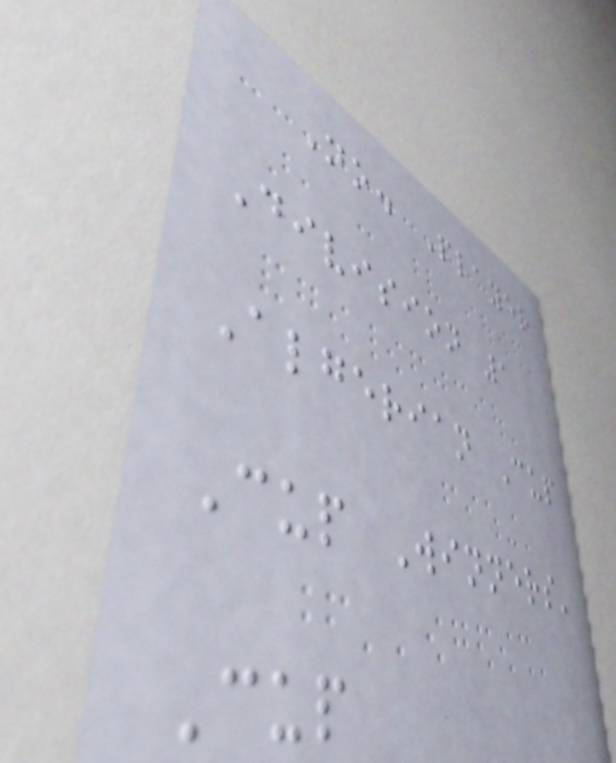No. Player
Division 1
Algerian Cup
Cup Winners'
Cup
